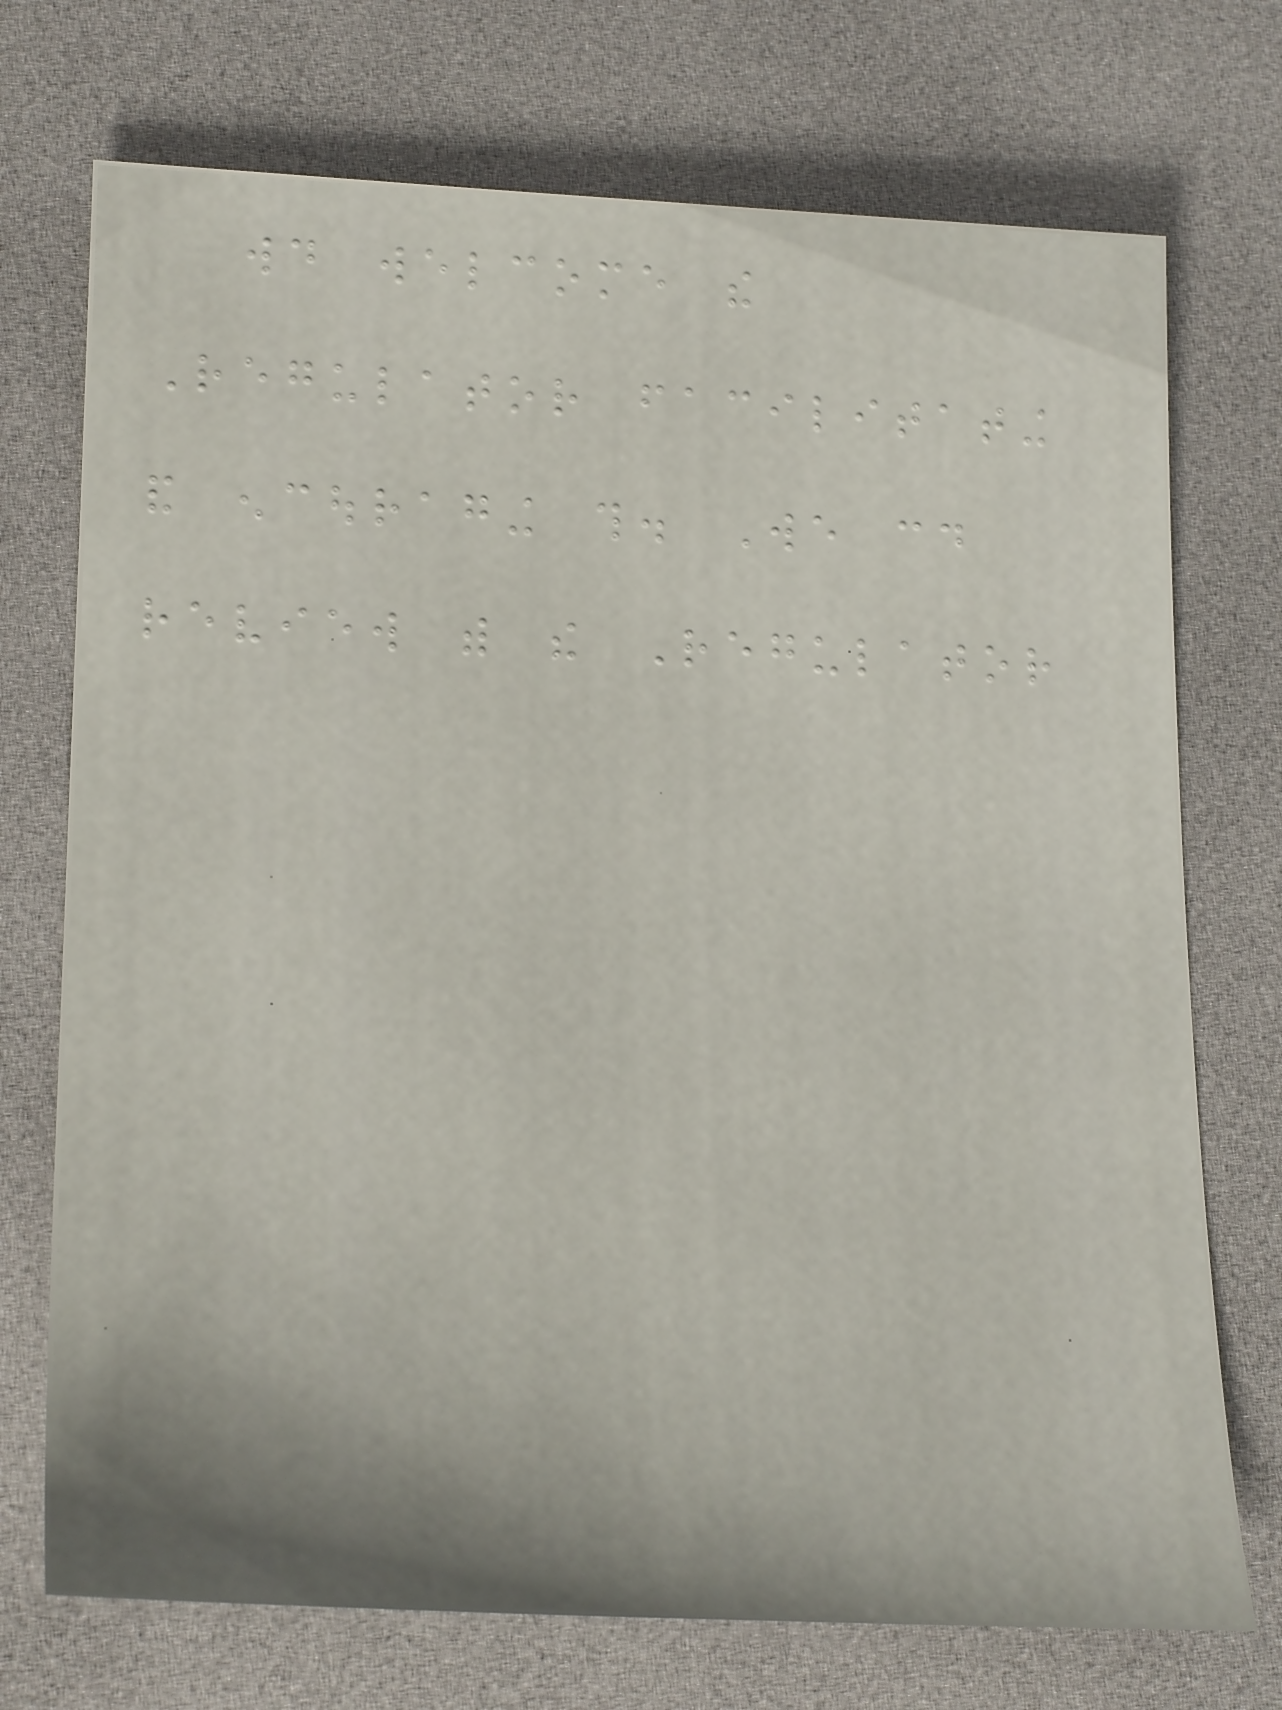would welcome the
Regulator facilitating
and encouraging this. We could
review with the Regulator
